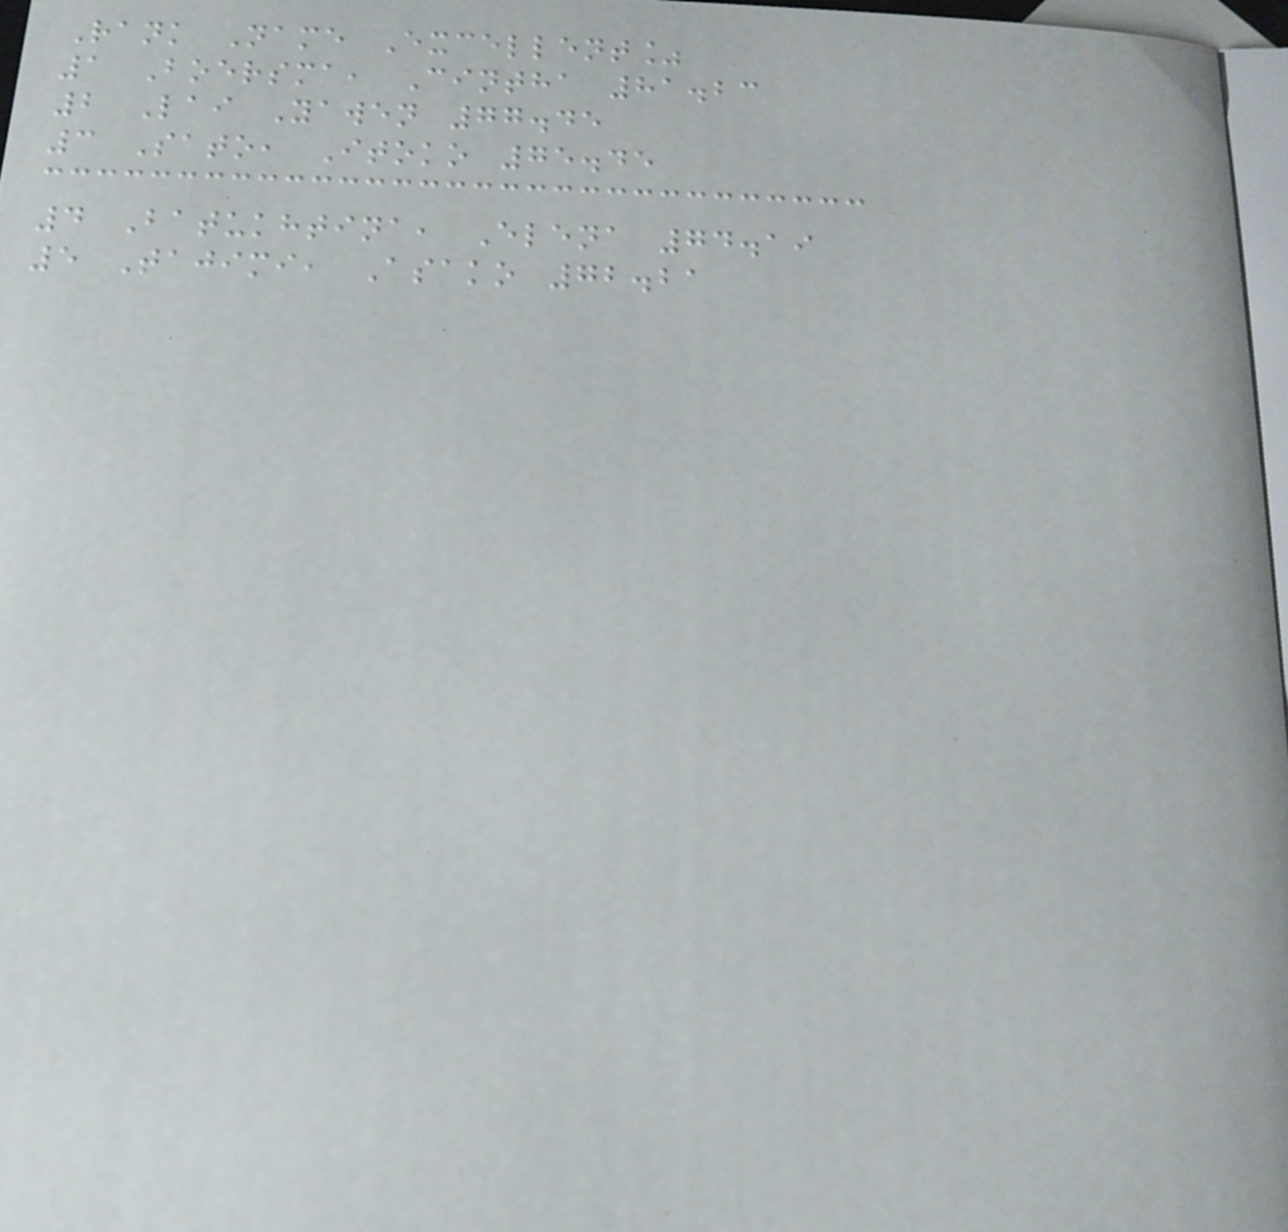Rank Name Excellent%
1 Boersma, Cintha 81.23
2 Lai Yawen 77.45
3 Sato, Itoko 75.45
4 Batukhtina, Elena 74.19
5 Tajimi, Asako 72.21
